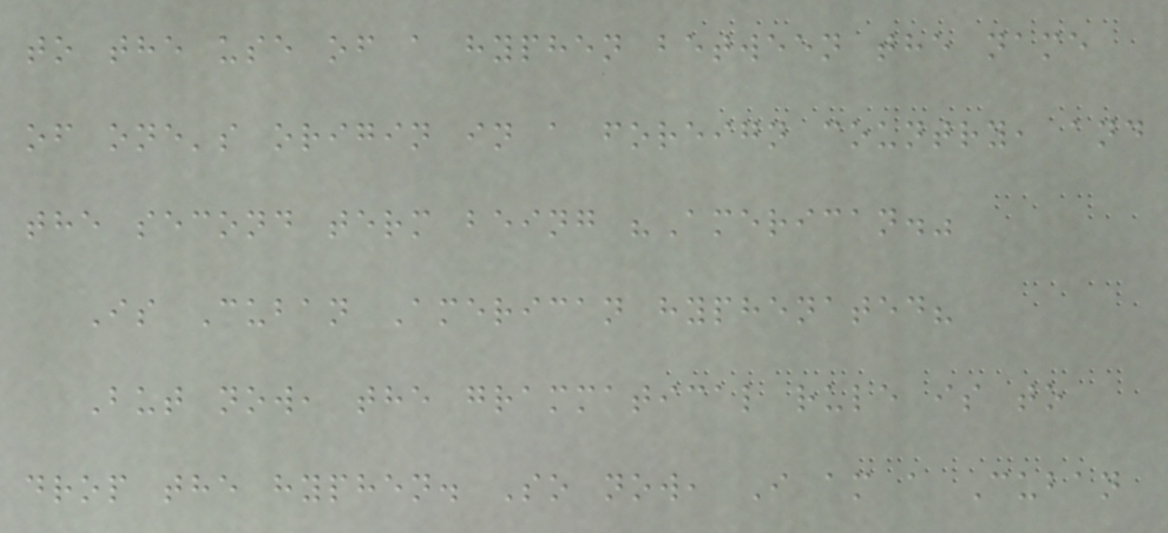to the use of a hyphen between the name
of one's origin in a foreign country, and
the second term being "American."
Is Cuban American hyphenated?
But now, the grammatical rule is to
drop the hyphen. So now, I am a Cuban
